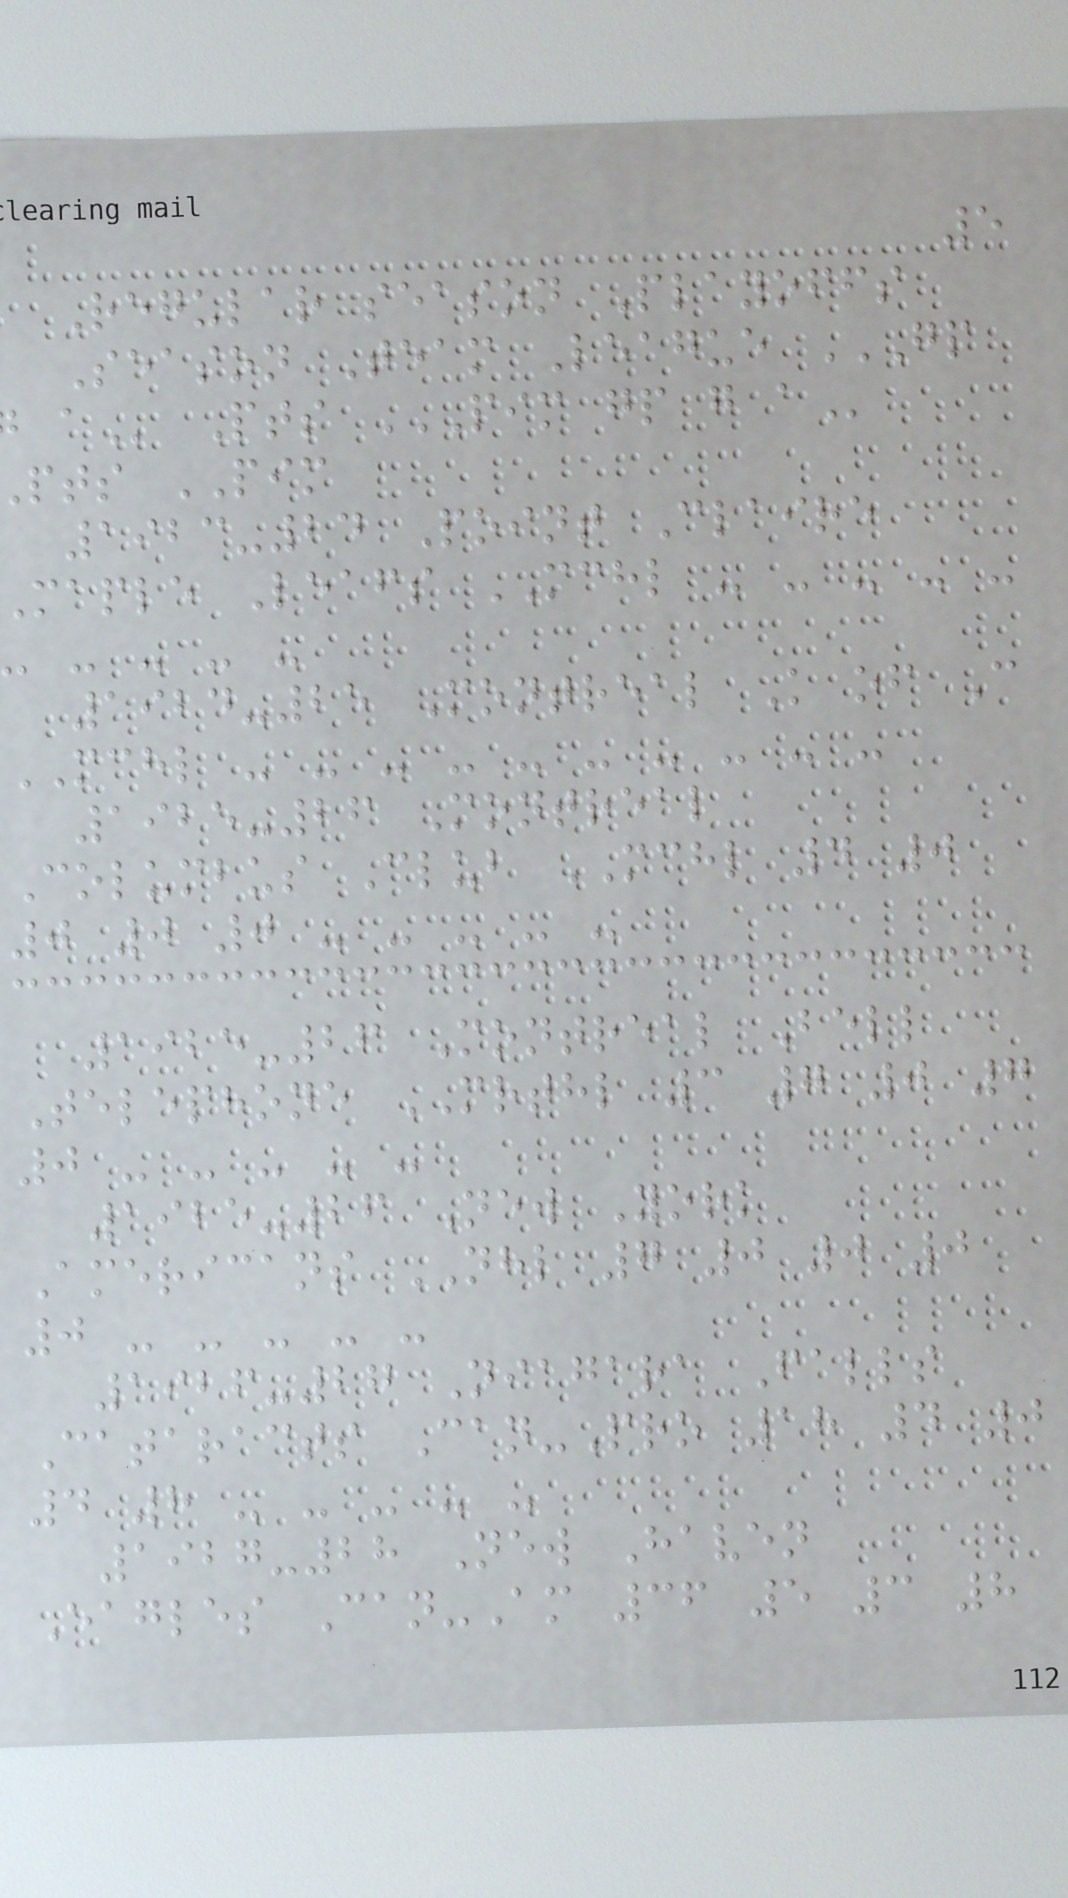5
Regular season Playoffs
Season Team League GP
pts PIM
1923-24 Point Claire
maple Leafs MCHL - - - - -
- - - -
1924-25 Montreal K of C
MCHL - - - - - - - - - -
1925-26 Montreal
Columbus Club MCHL 4 0
0 0 0 - - - - -
1925-26 Montreal Bell
Telephone MRTHL 3 7 0 7
0 - - - - -
1925-26 New York
Americans NHL 7 0 0 0
0 - - - - -
1926-27 Niagara Falls
Cataracts Can-Pro 18 4 0
4 8 - - - - -
1927-28 New Haven
Eagles Can-Am 36 5 3 8
